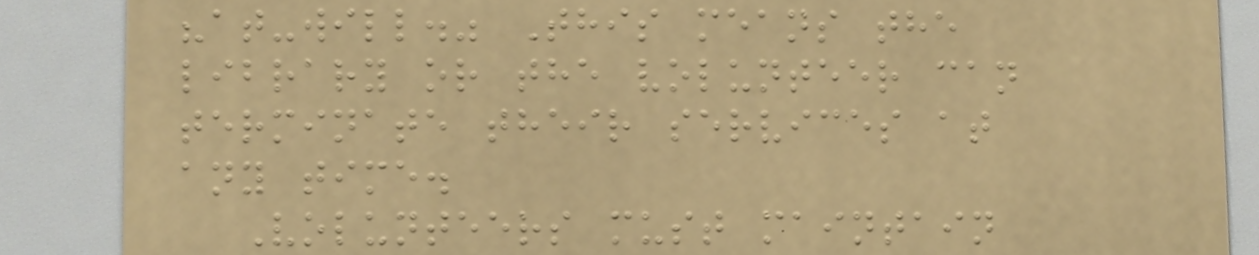"at-will." This means the
library or the volunteer can
terminate their services at
any time.
Volunteers must maintain
